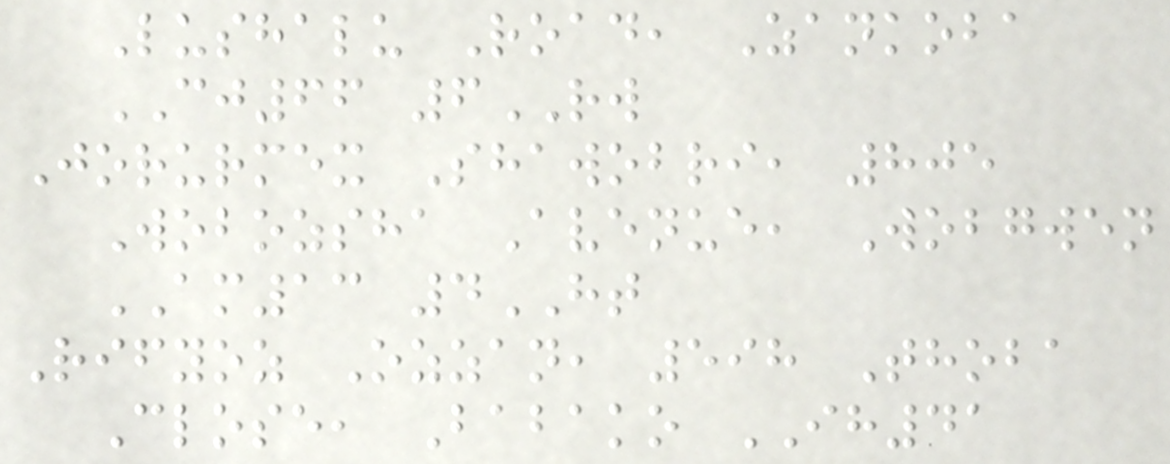Lushalu Road, Zankoba
CJ66 6RW
Jorurmex Shawobri, 805
Wobozsha Avenue, Wobgwen
AM13 4HT
Rifyoz Ozzan, 598 Thoba
Close, Babako IH41
